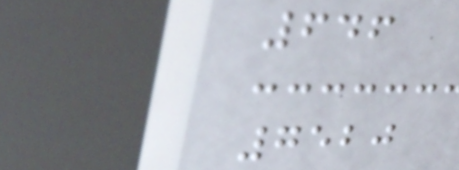646
7520
